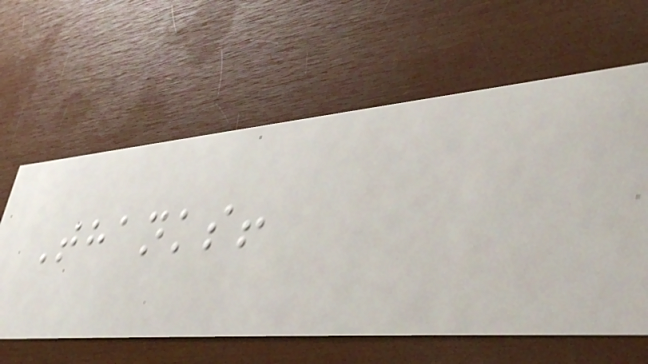Thanks!
